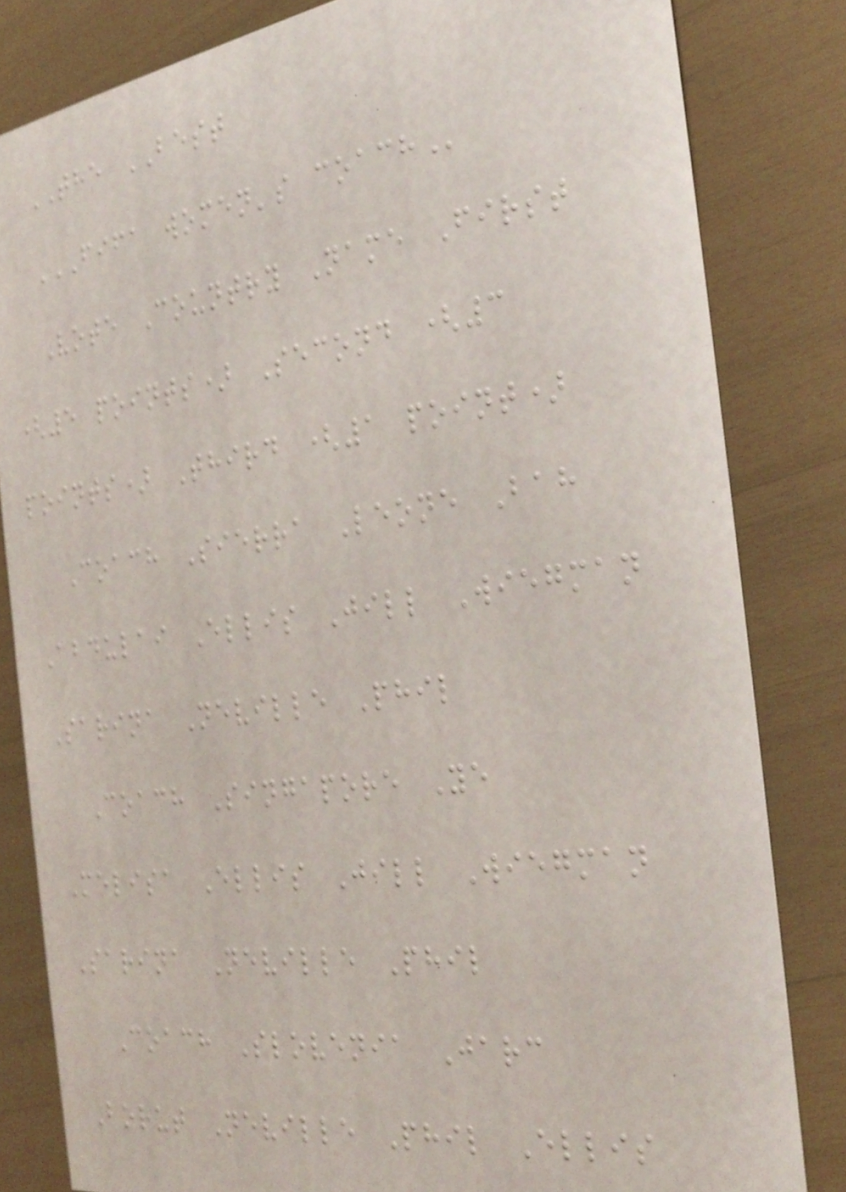THE BEST
FIFA WOMEN'S COACH
Vote Country Name First
(5 points) Second (3
points) Third (1 point)
Coach Sierra Leone Bah
Abdulai Ellis Jill Wiegman
Sarina Neville Phil
Coach Singapore Ye
Melisa Ellis Jill Wiegman
Sarina Neville Phil
Coach Slovenia Jarc
Borut Neville Phil Ellis
